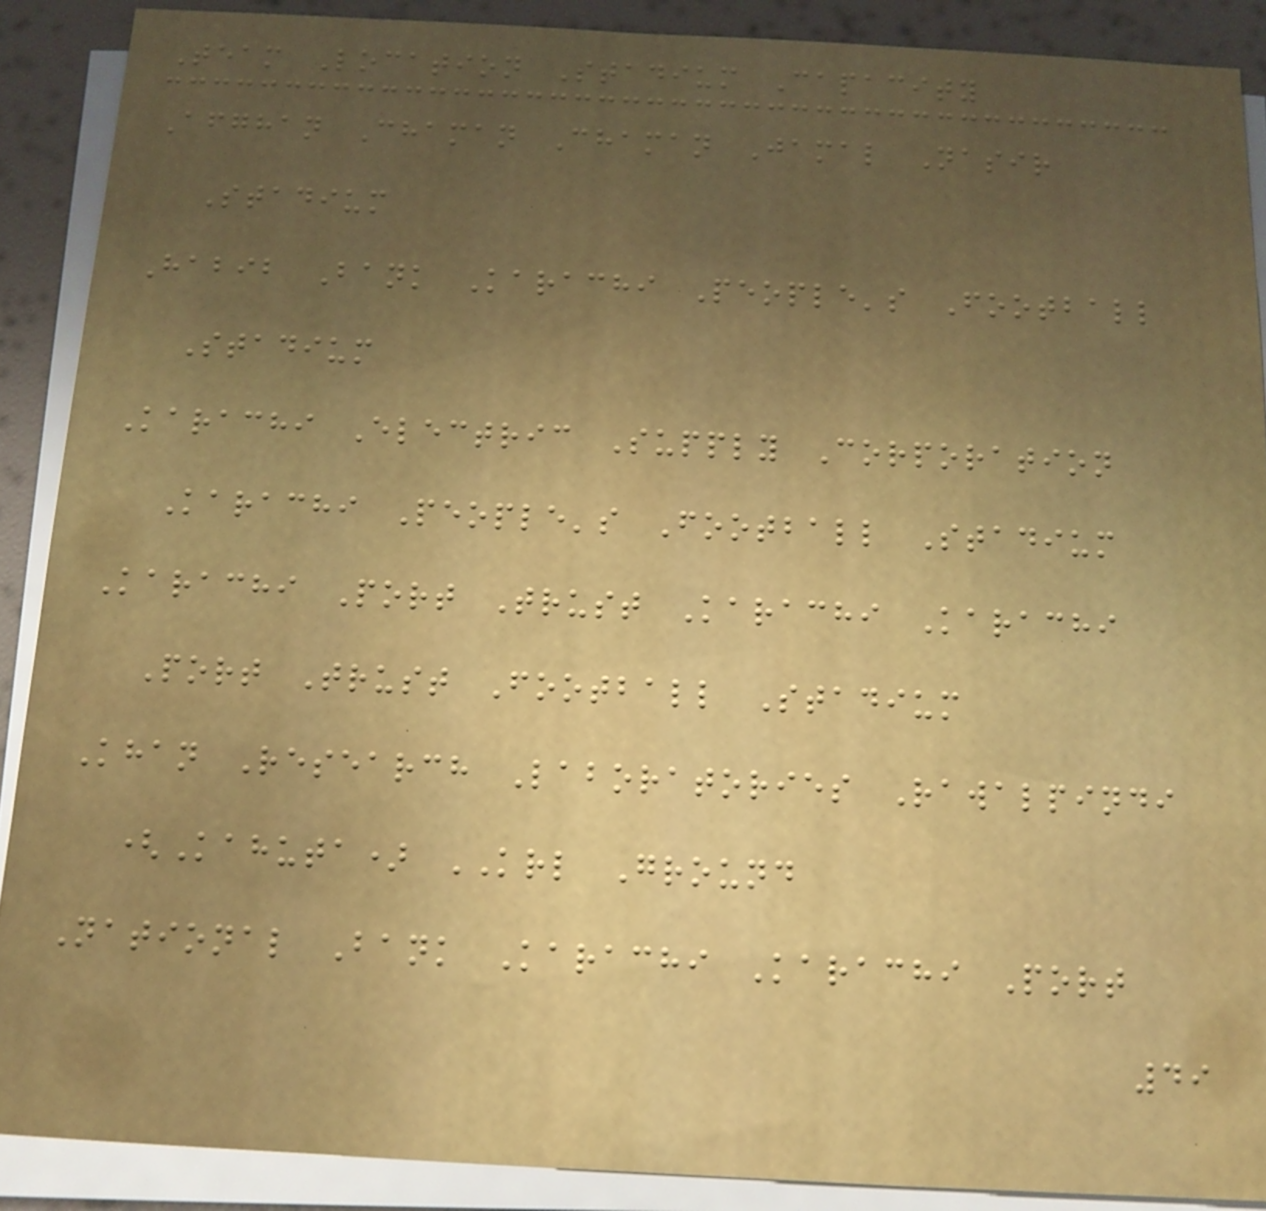Team Location Stadium Capacity
Afghan Chaman Chaman Jamal Nasir
Stadium
Habib Bank Karachi People's Football
Stadium
Karachi Electric Supply Corporation
Karachi People's Football Stadium
Karachi Port Trust Karachi Karachi
Port Trust Football Stadium
Khan Research Laboratories Rawalpindi
(Kahuta) KRL Ground
National Bank Karachi Karachi Port
49
